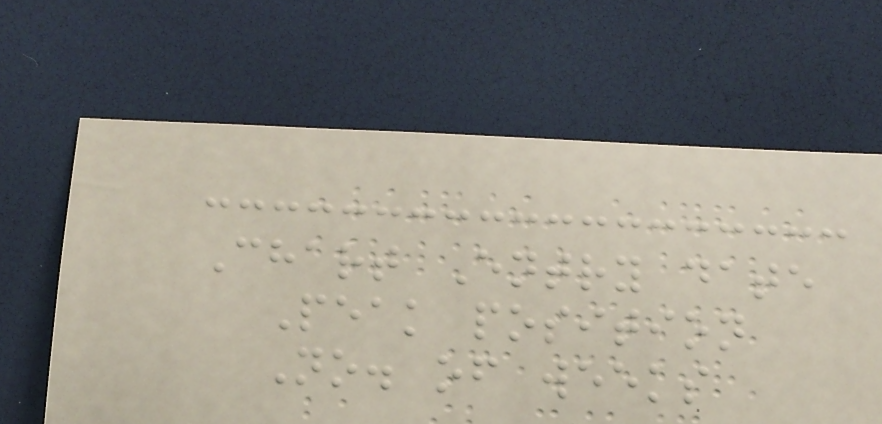Chart Entry date
Peak position
No. of weeks
